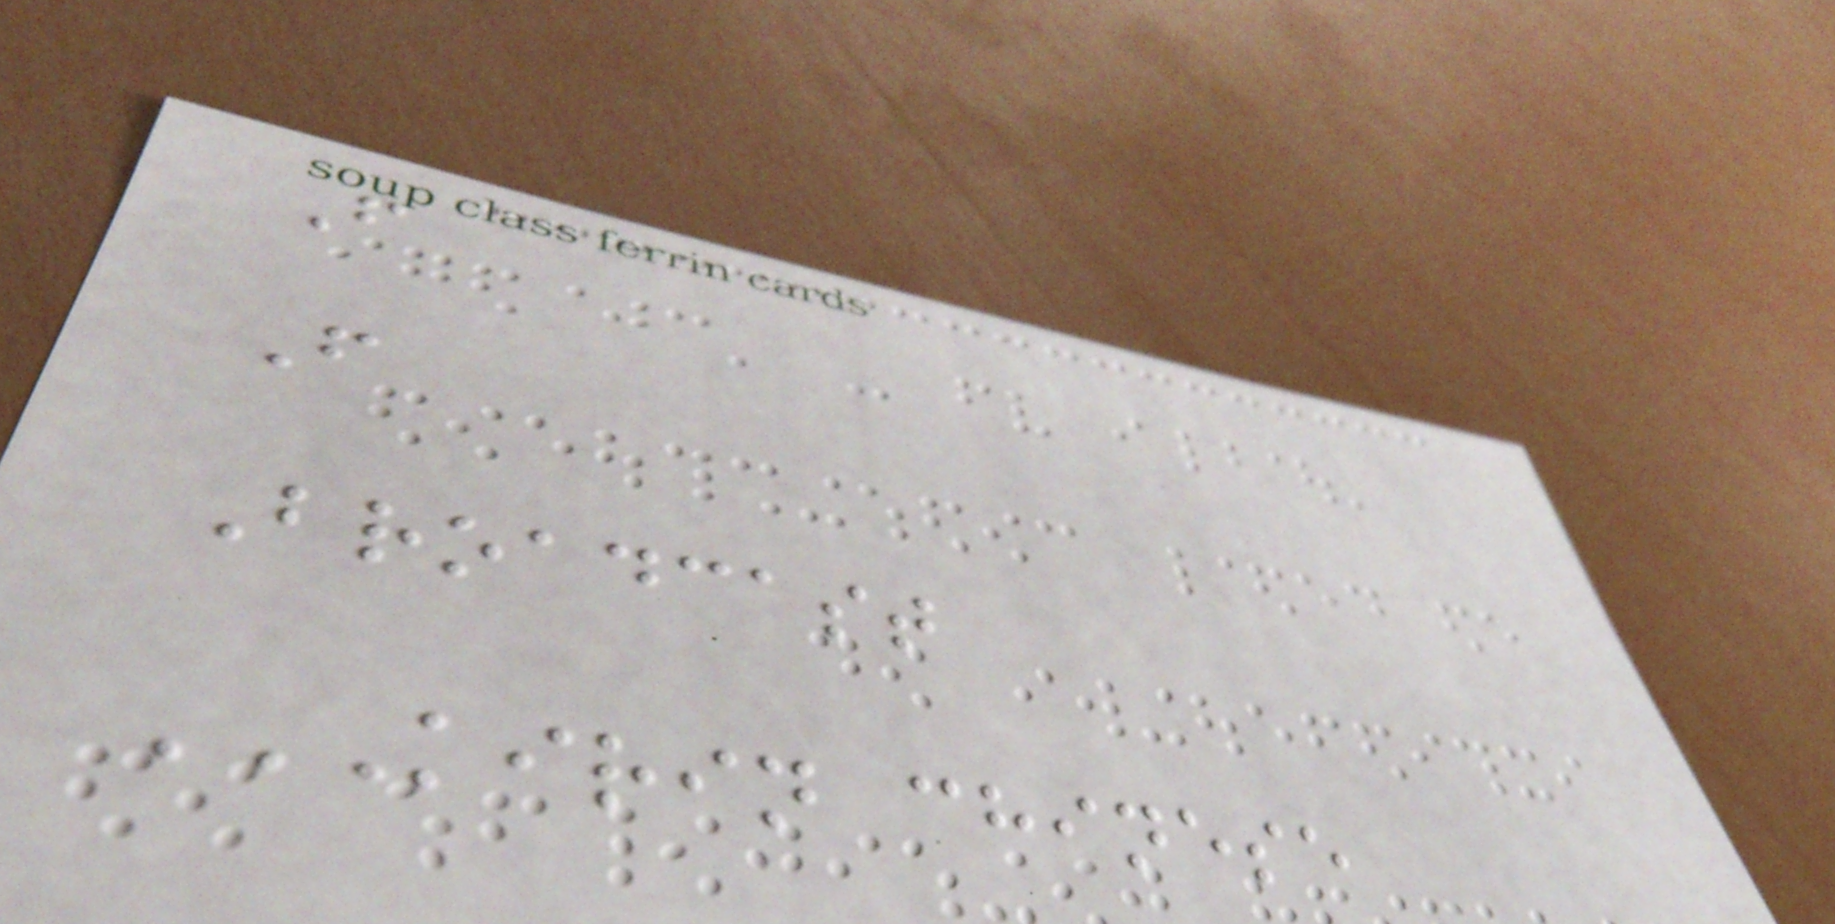F
F
Broadcast
KIRIN CHINESE
